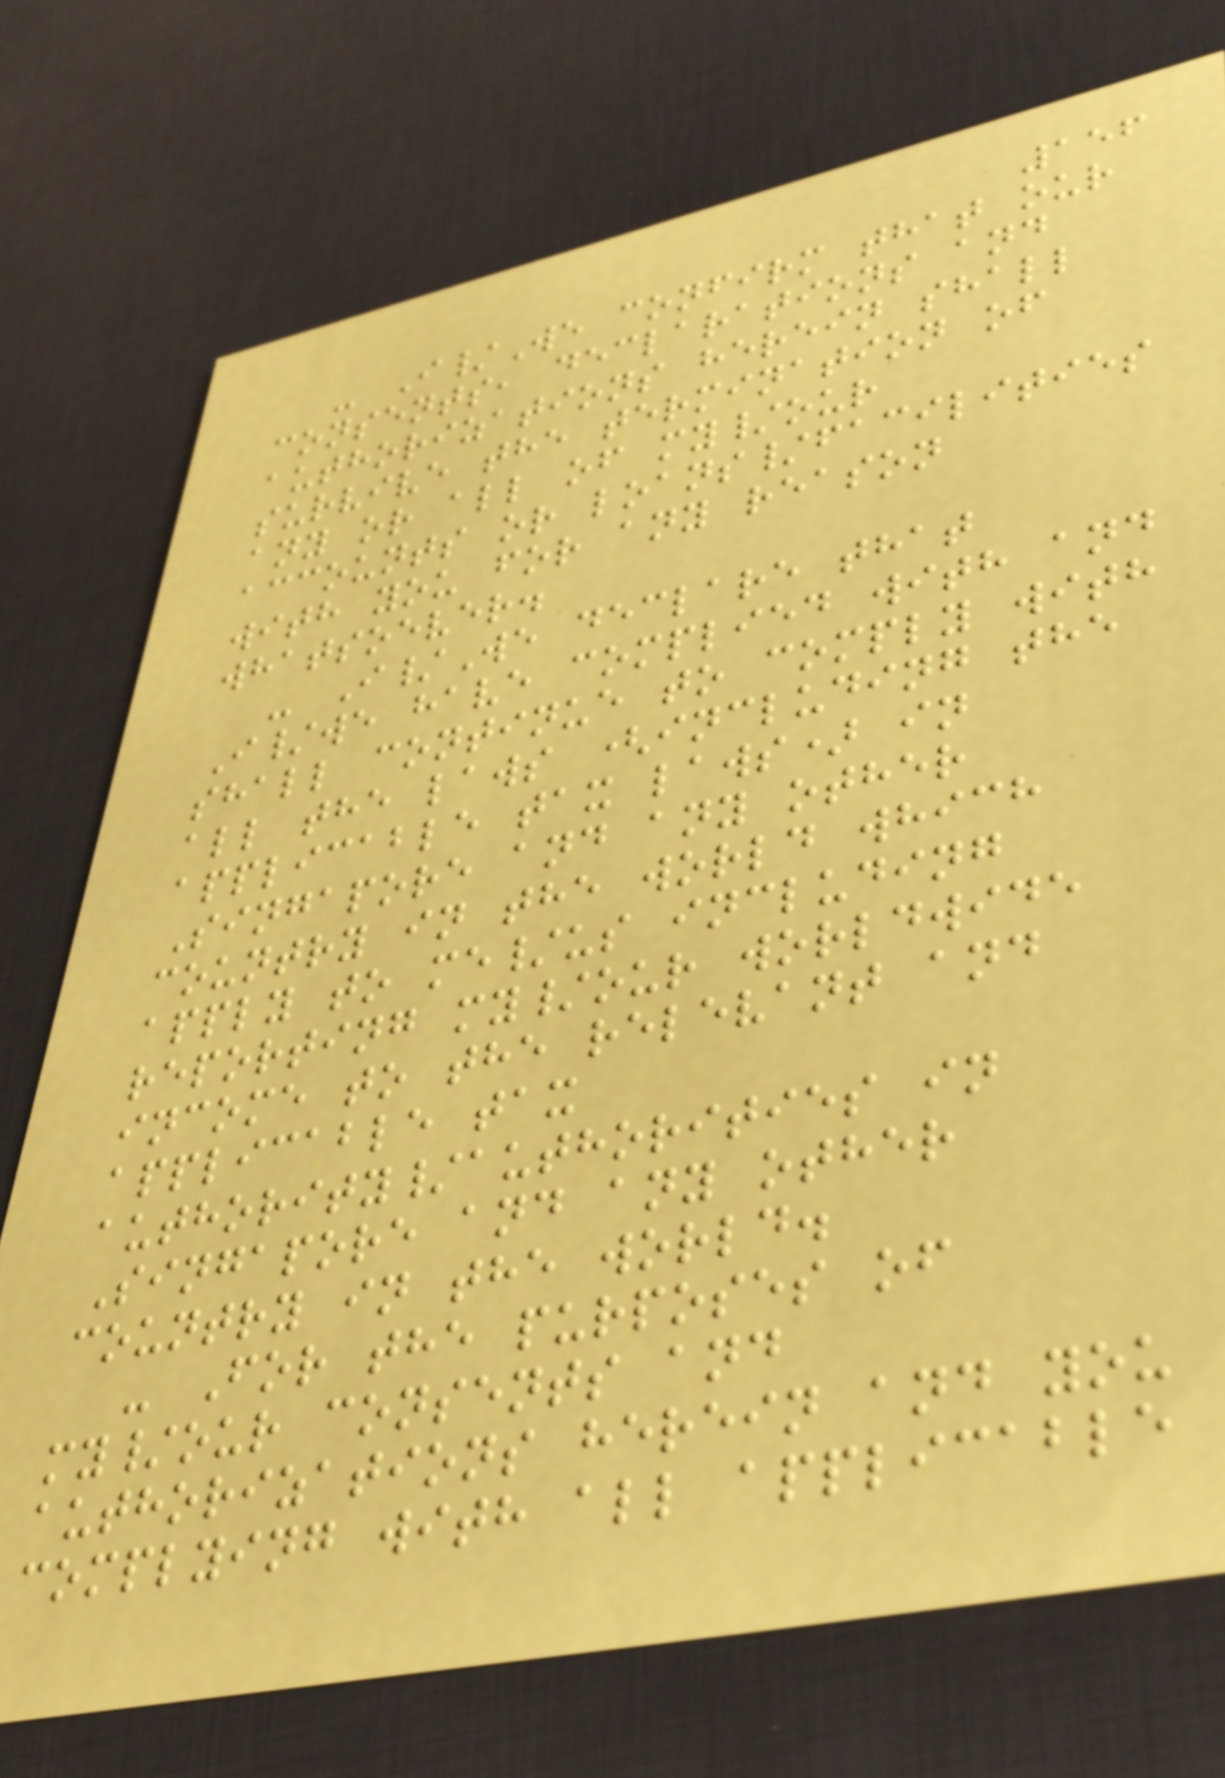156
- I/We confirm that our
consents, declarations and
authorizations herein shall
survive the termination of
any or all of my/our
accounts or loans/facilities
with you for any reason
whatsoever.
- I/We declare that
I/we have complied with and
shall continue to comply with
all the laws (including the
applicable tax laws) in
Singapore and any other
country in the world which
apply to me/us including
reporting my/our worldwide
income to the relevant and
applicable tax
authority/authorities in
Singapore and any other
country in the world.
- For the purposes of
my/our consents and
authorizations herein and you
complying with all applicable
